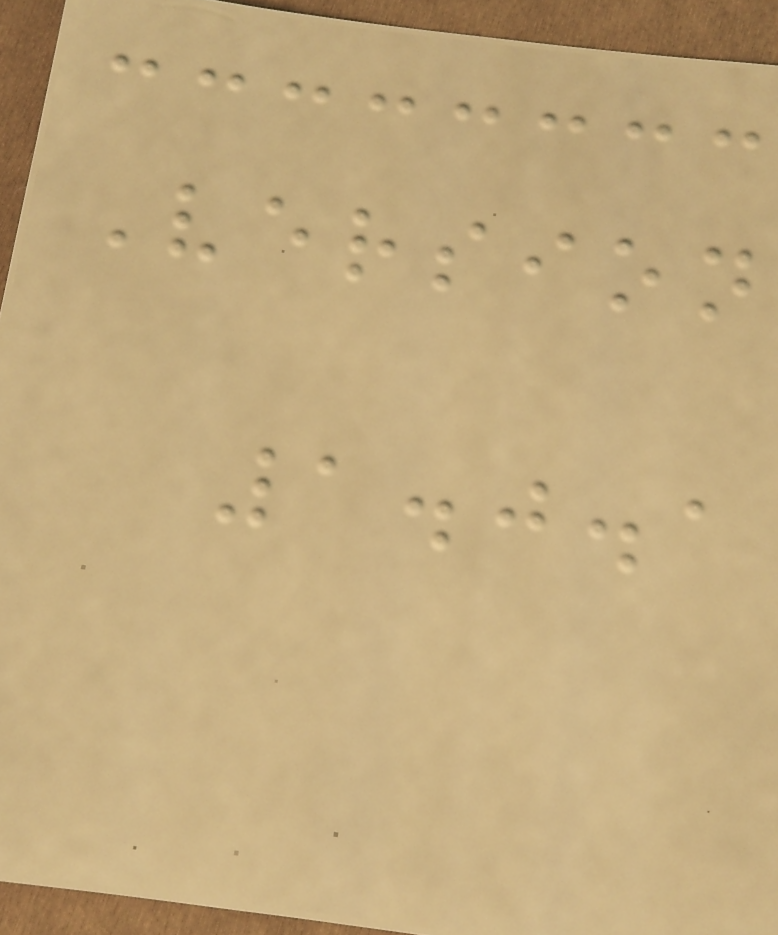Version
1.0.1
